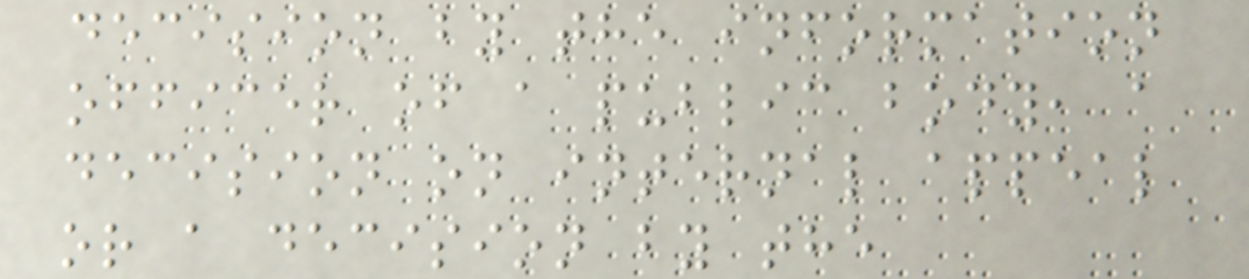decision by the information
officer of a public body, a
decision on internal appeal
or a decision by the
